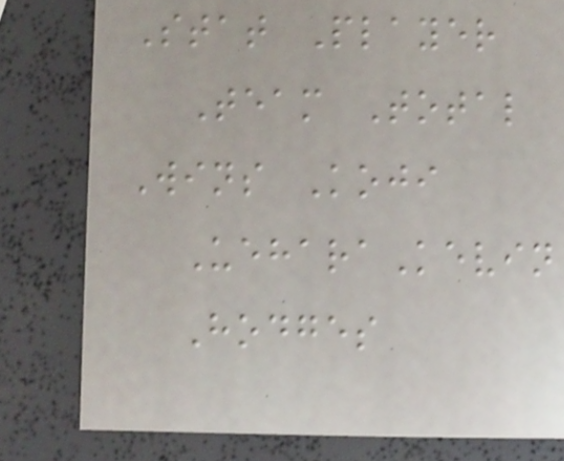Stat Player
Team Total
Wins Koji
UeharaKevin
Hodges
